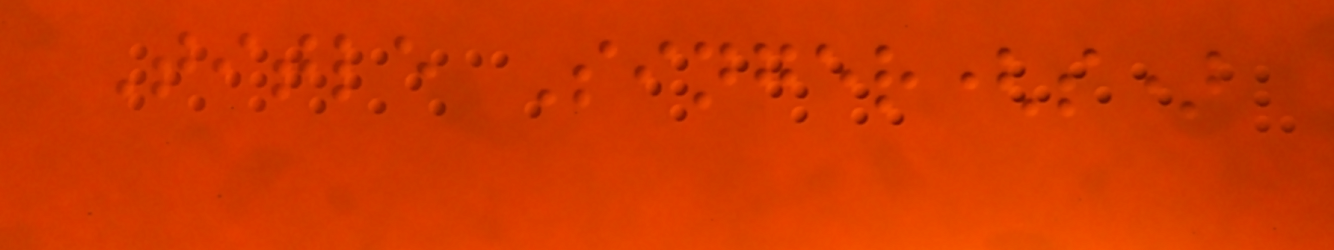Title Singer(s)
